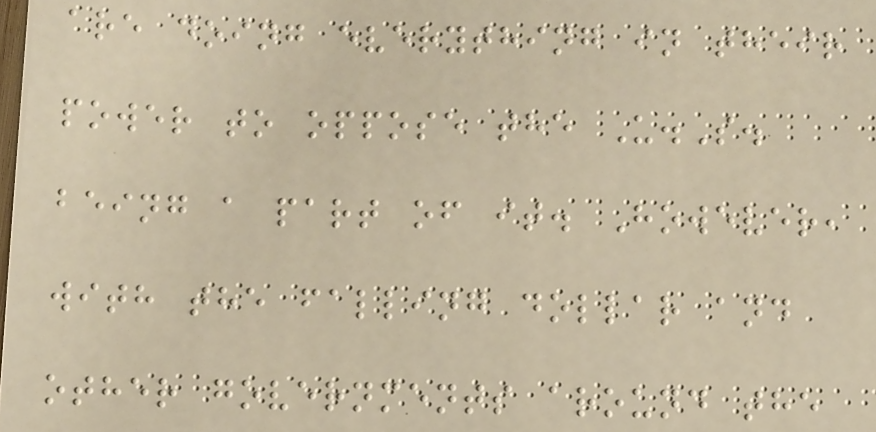are doing everything in their
power to oppose the U.S.
being a part of it. However,
with the falling dollar and
other governments around the
